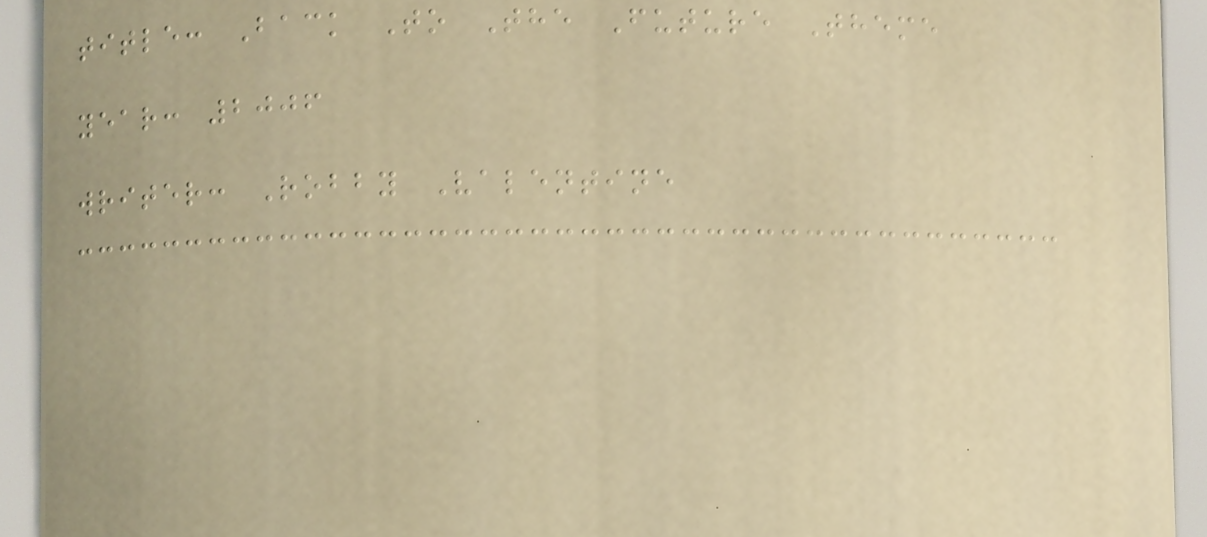title: Back To The Future Theme
year: 2006
writer: Robby Valentine
